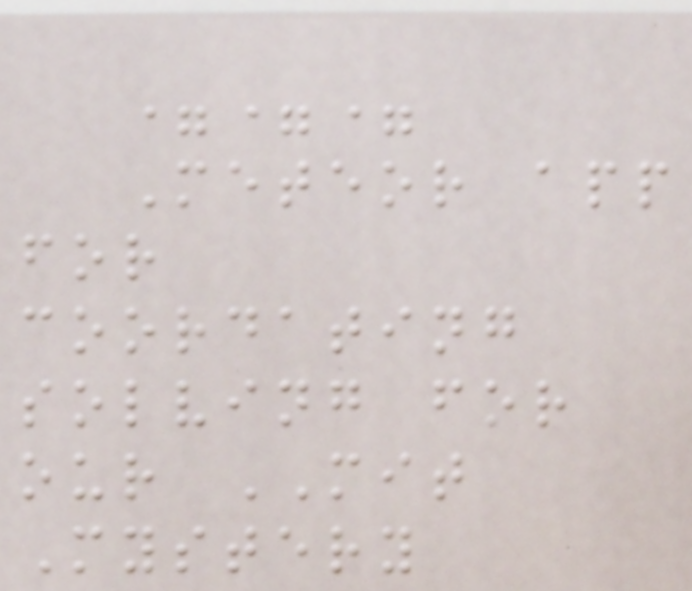===
Meteor app
for
coordating
solving for
our MIT
Mystery
